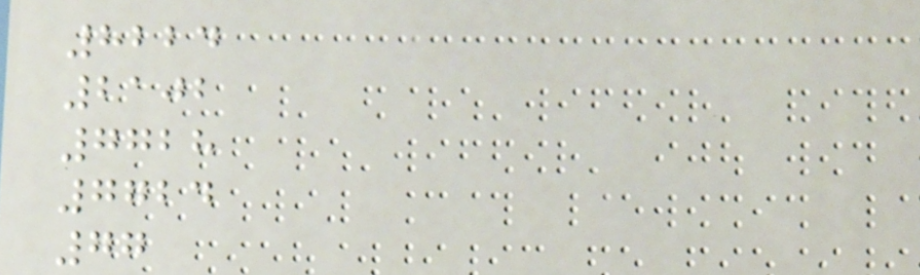8224
2102
7728
7724
77
